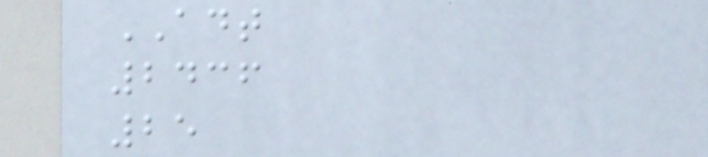ADT
2436
25
